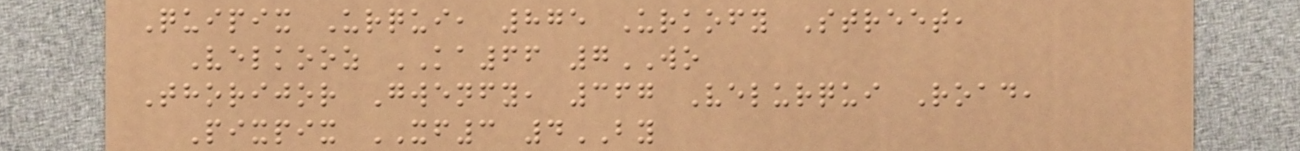Quipix Urqui, 875 Urkofy Street,
Velkooz KA66 7WO
Thorijor Gwenfy, 367 Velurqui Road,
Pixpix XF3 4BY
